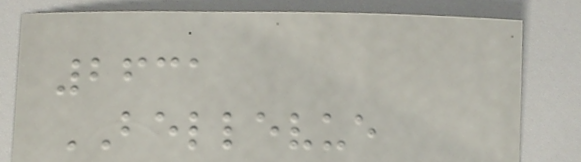2631
BELLEVUE
